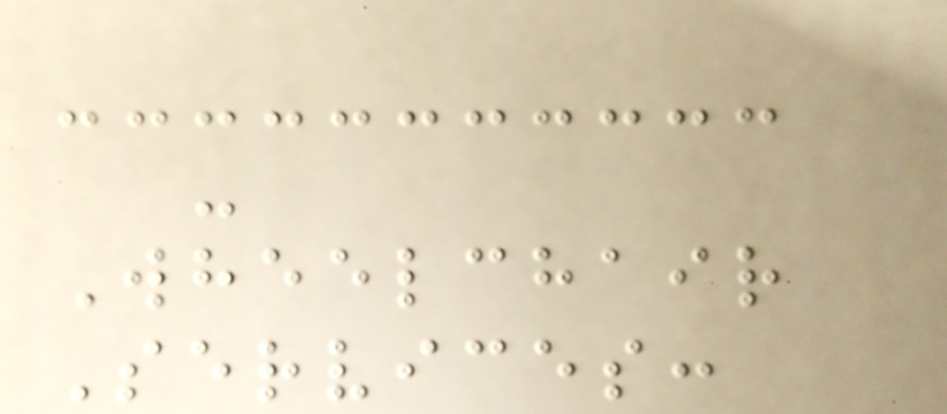-
Wheelchair
Services:
